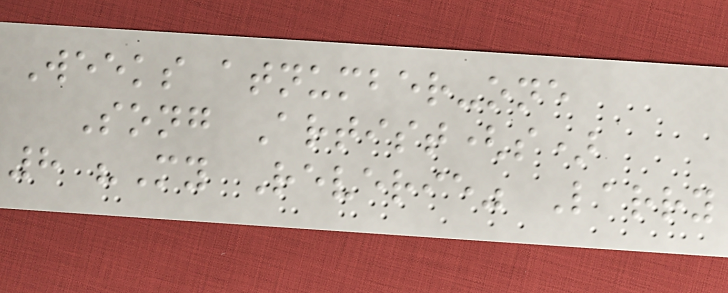Weeks atnumber-one
Song Artist(s)
8 "My Reverie" Larry
